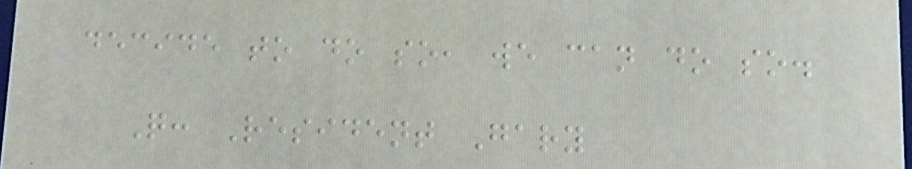decide to do so, we can do so.
Q: Resident Gary
